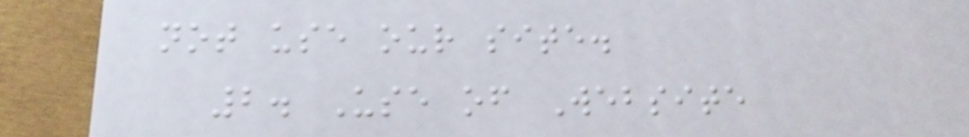not use our site.
2. Use of Website
